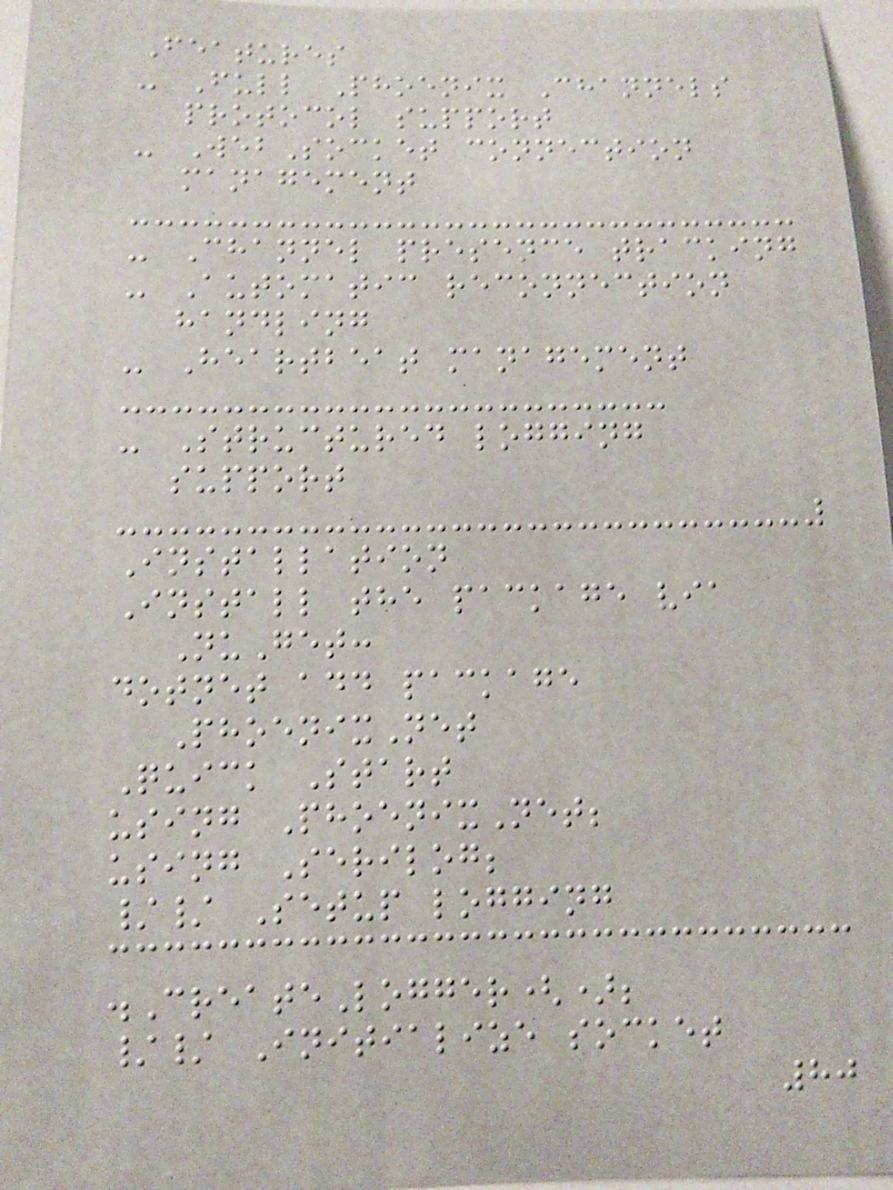Features
- Full Phoenix Channels
protocol support
- WebSocket connection
management
- Channel presence tracking
- Automatic reconnection
handling
- Heartbeat management
- Structured logging
support
Installation
Install the package via
NuGet:
dotnet add package
PhoenixNet
Quick Start
using PhoenixNet;
using Serilog;
// Setup logging
.CreateLogger();
// Initialize socket
80
